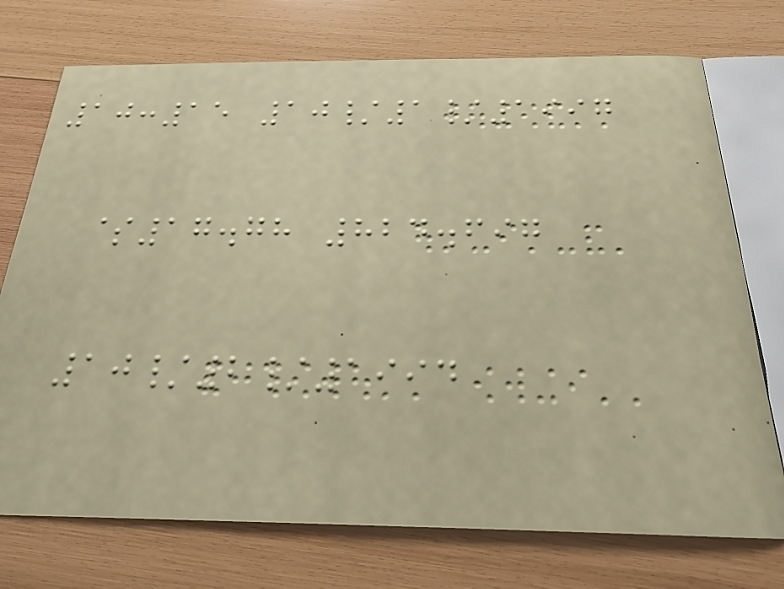10:15 10/1/1997
$17.78 824.697
10/2/1994
